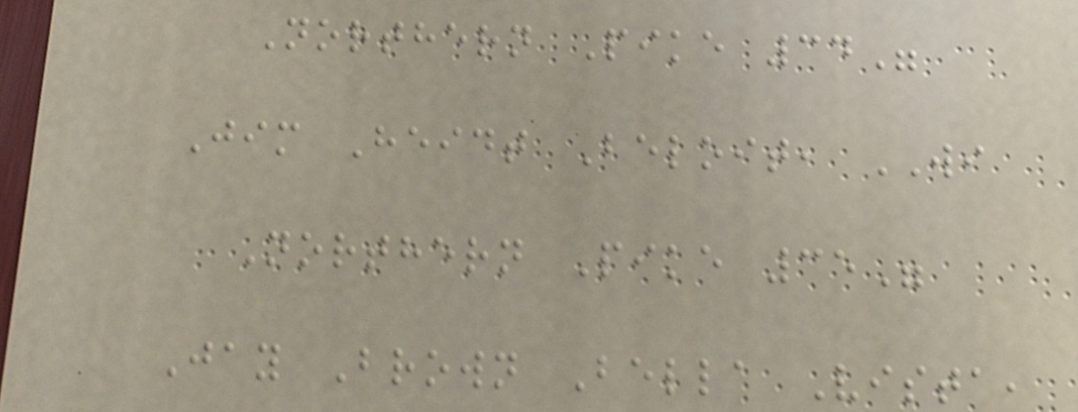Northern Pike 34"
Jim Heidt Beloit, WI
Northern Pike 35"
Jay Brown Bella Vista,
